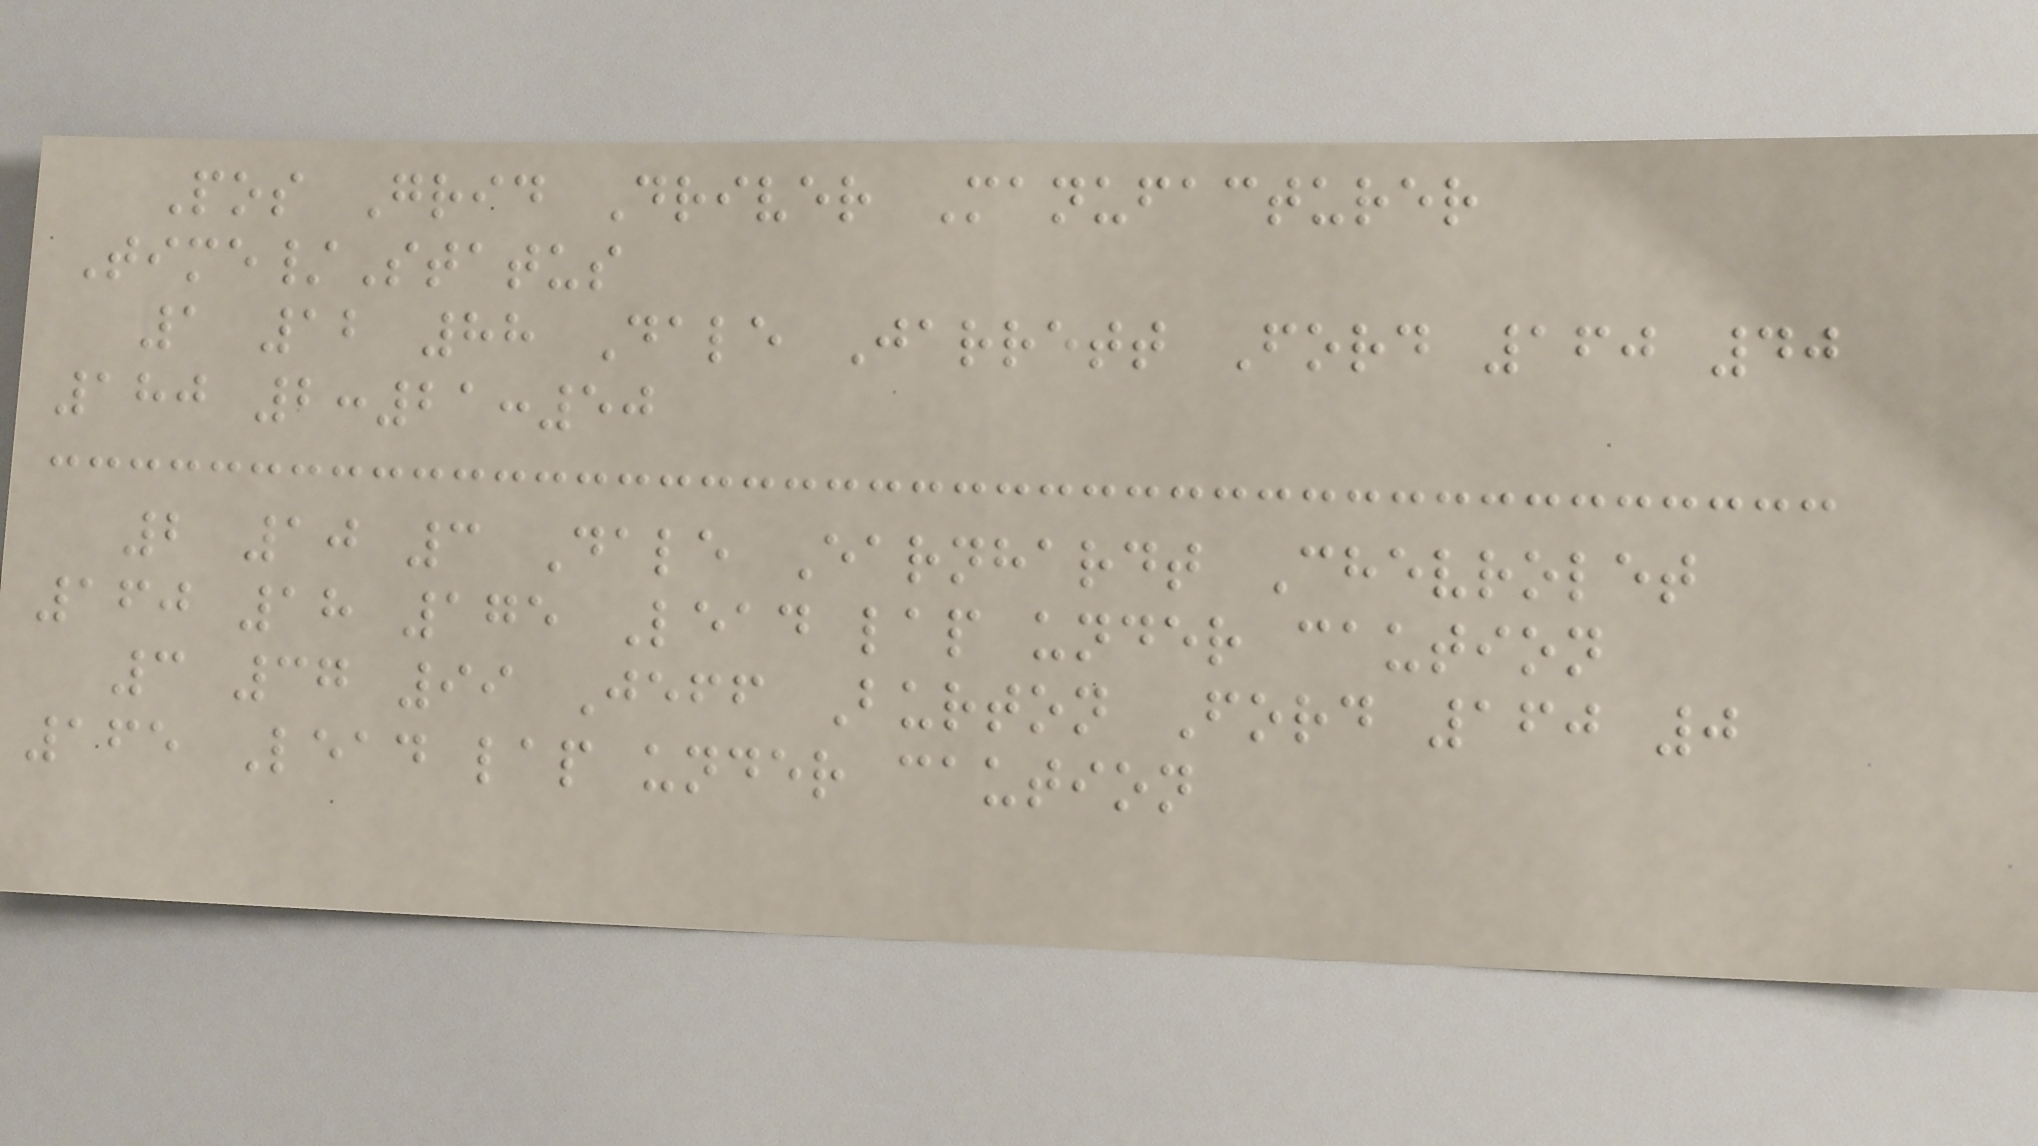Pos Grid Driver Manufacturer
Time/Status
1 12 88 Dale Jarrett Ford 160 40
180 2:21:50
2 10 3 Dale Earnhardt Chevrolet
160 18 175 Lead lap under caution
3 37 99 Jeff Burton Ford 160 0
165 Lead lap under caution
